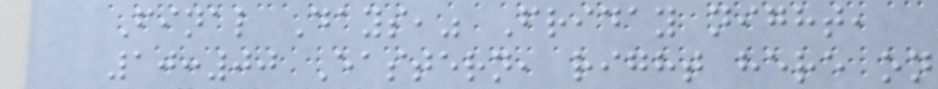Final Days," Friday night,
10:00 Eastern, right here on
